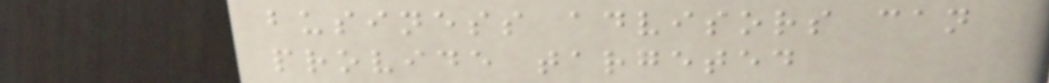business advisors can
provide targeted
